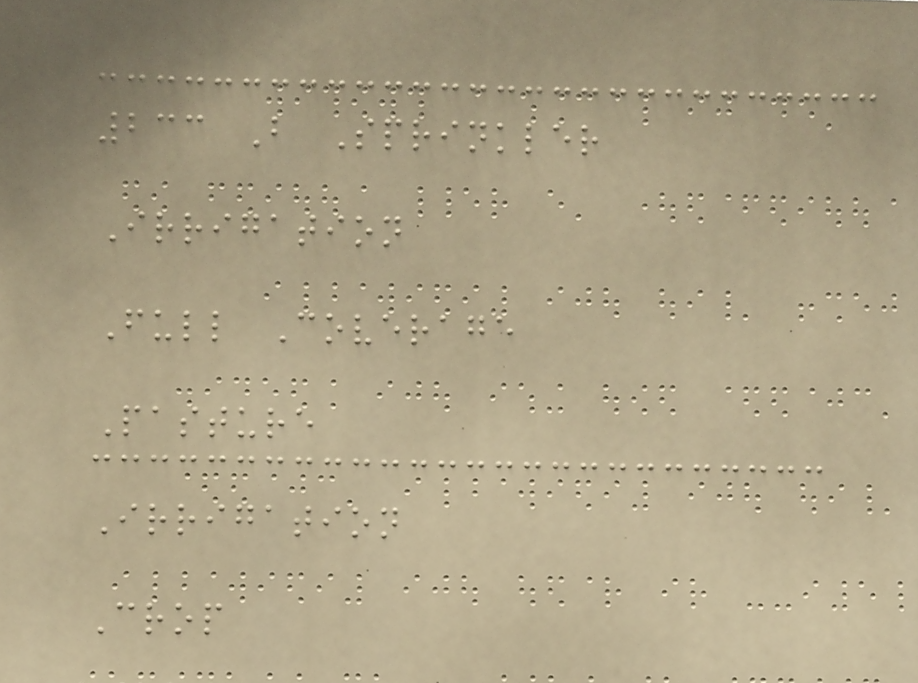233 B Sprinkler
Irrigation
Full Coverage
Pasture
Irrigation
Crop
